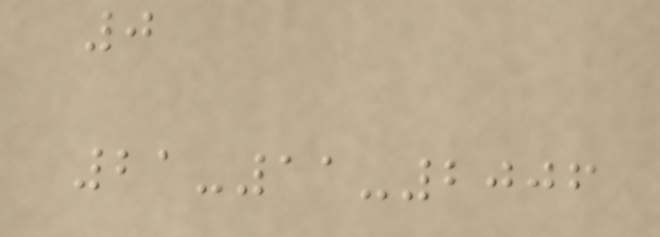0
21-11-2006
